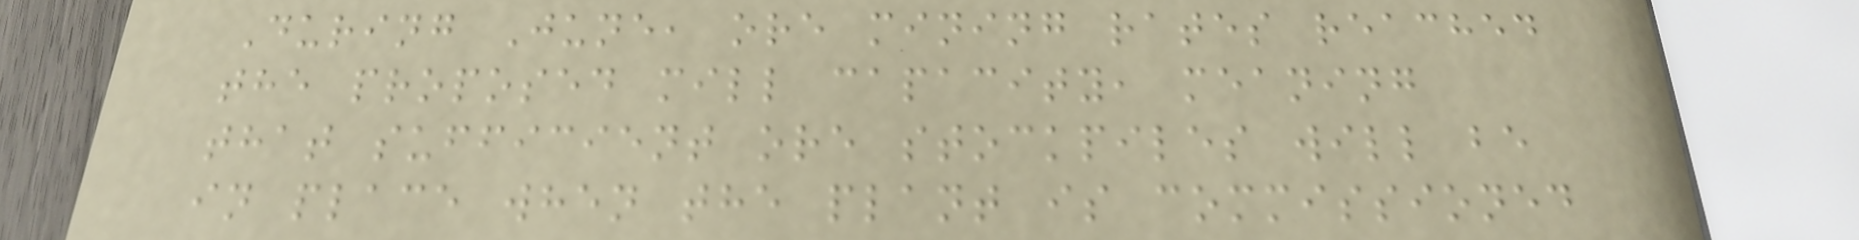During June, ore mining rates reached
the proposed mill capacity, meaning
that sufficient ore stockpiles will be
in place when the plant is commissioned
